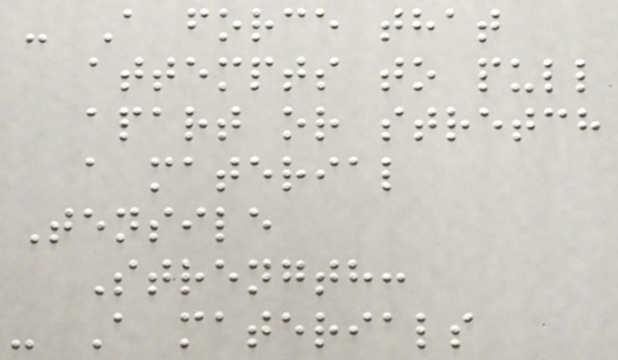- A force that
attempts to pull
apart or stretch
a material
Tensile
Strength:
- A materials
